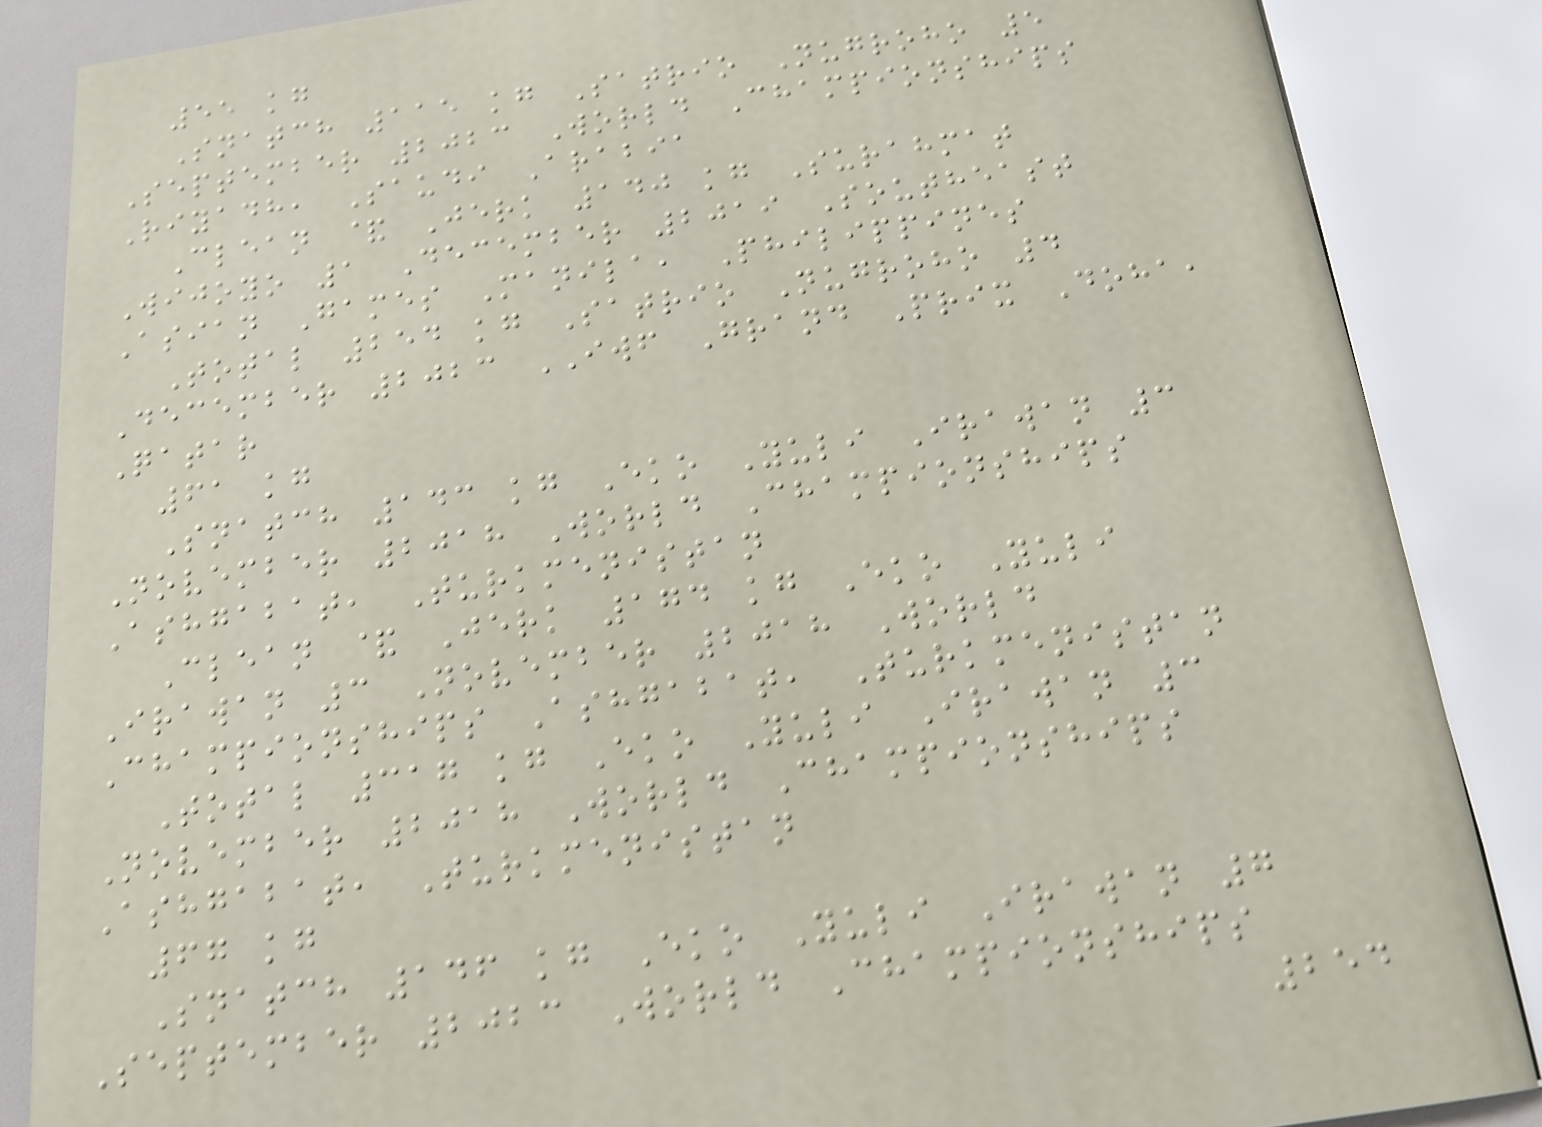55 kg
Snatch 115 kg Satrio Nugroho 5
September 2023 World Championships
Riyadh, Saudi Arabia
Clean & Jerk 140 kg Surahmat
Wijoyo 1 December 2019 Southeast
Asian Games Manila, Philippines
Total 254 kg Satrio Nugroho 4
December 2023 IWF Grand Prix Doha,
Qatar
61 kg
Snatch 143 kg Eko Yuli Irawan 3
November 2018 World Championships
Ashgabat, Turkmenistan
Clean & Jerk 174 kg Eko Yuli
Irawan 3 November 2018 World
Championships Ashgabat, Turkmenistan
Total 317 kg Eko Yuli Irawan 3
November 2018 World Championships
Ashgabat, Turkmenistan
67 kg
Snatch 146 kg Eko Yuli Irawan 7
September 2023 World Championships
254
